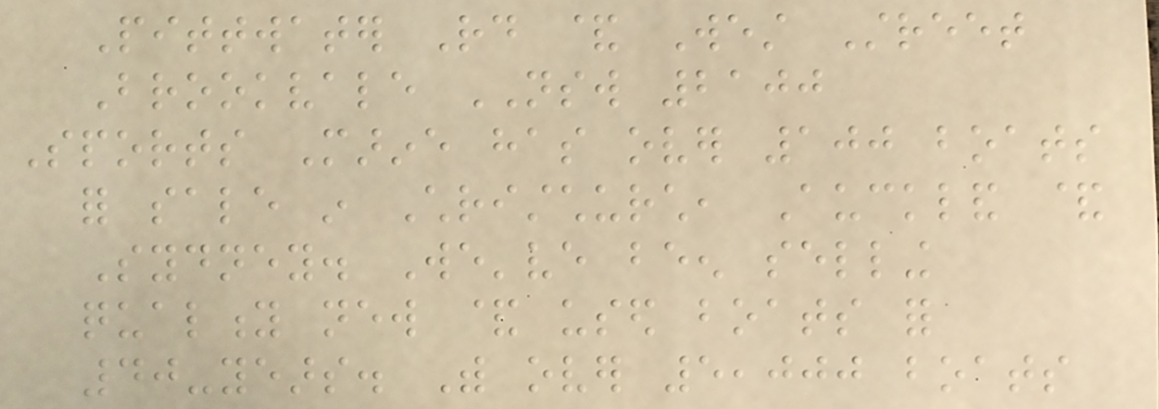Pittwater Rd & West Street
Brookvale NSW 2100
Sports Marine has over 100 boats
for sale in Christchurch, Auckland &
Sydney. We've been selling
quality new & used boats for
40-years. With over 5,000 boats
